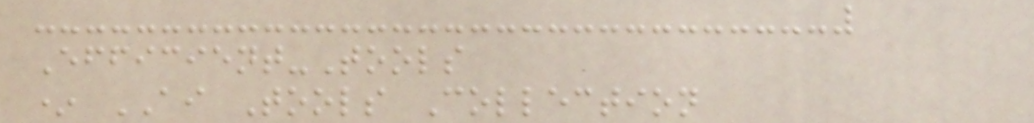Efficient-Tools
* AI Tools Collection
